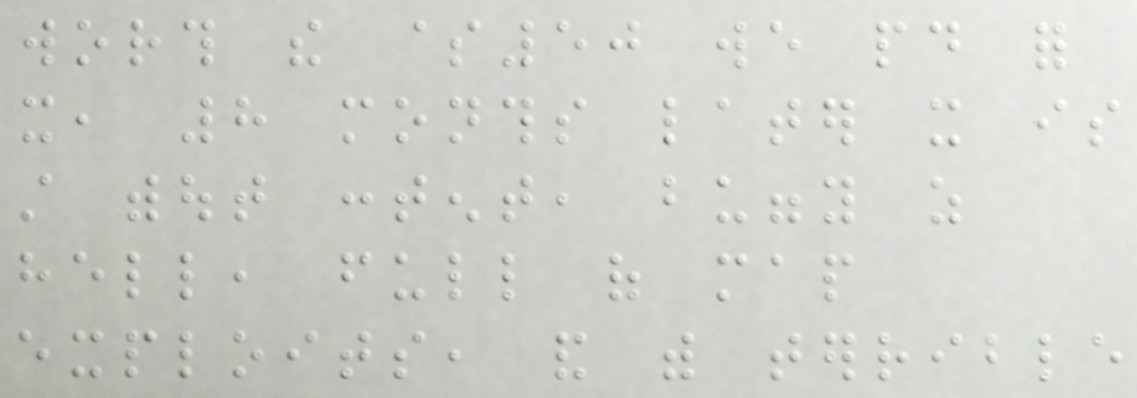worth the $50 we paid for
it, 8 months later it is
still without content, buggy as
hell, full of map
exploits, and with terrible
